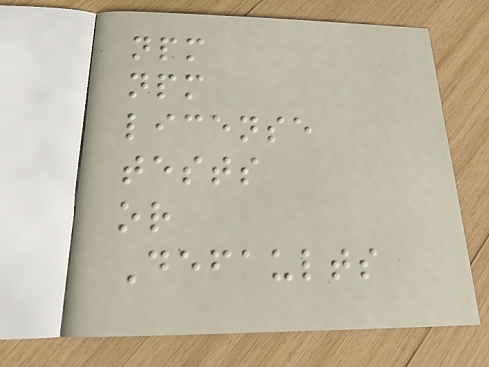npm
npm
license
tests
or
Defaults
